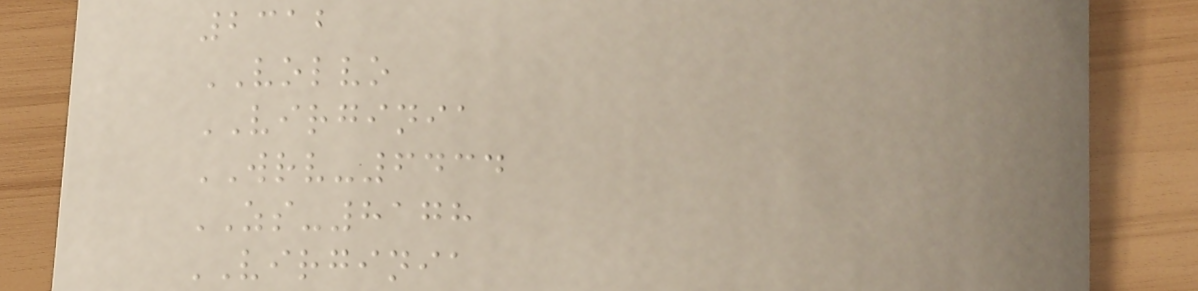2312
VOLVO
VIRGINIA
WRV-6434
ZS-8178
VIRGINIA
